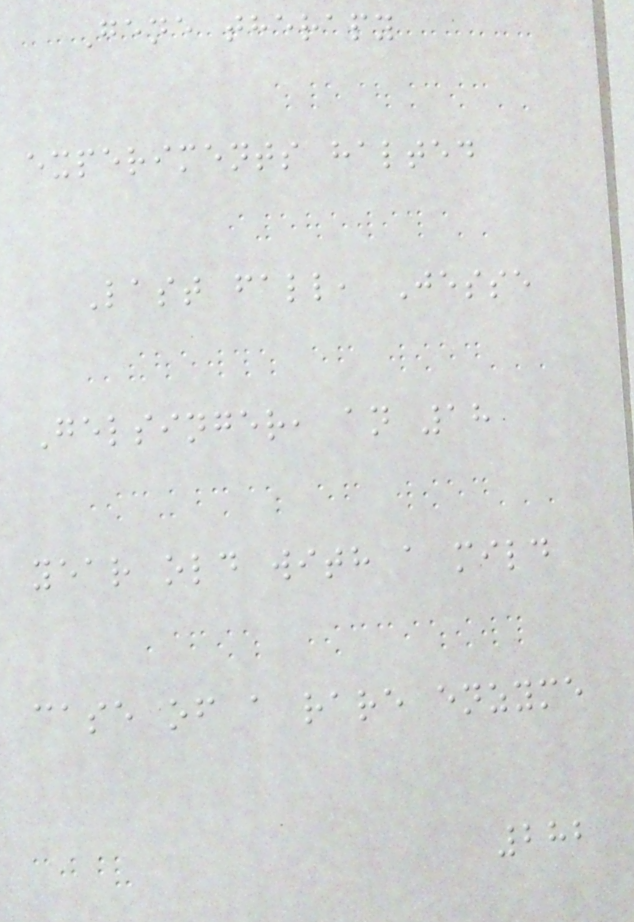Gene therapy
experiments halted
Last fall, Jesse
Gelsinger, an 18
year old with a mild
case of a rare enzyme
282
